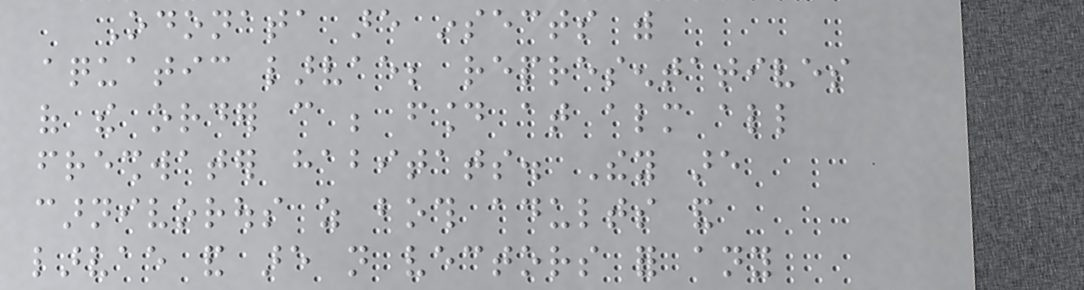Odonata are insects with
aquatic larvae; representatives
of the order can be found at almost all
freshwater habitats. They are
carnivorous as both adults and
larvae and are not vectors for any
